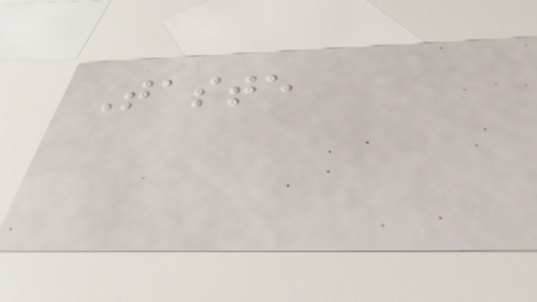Taste
